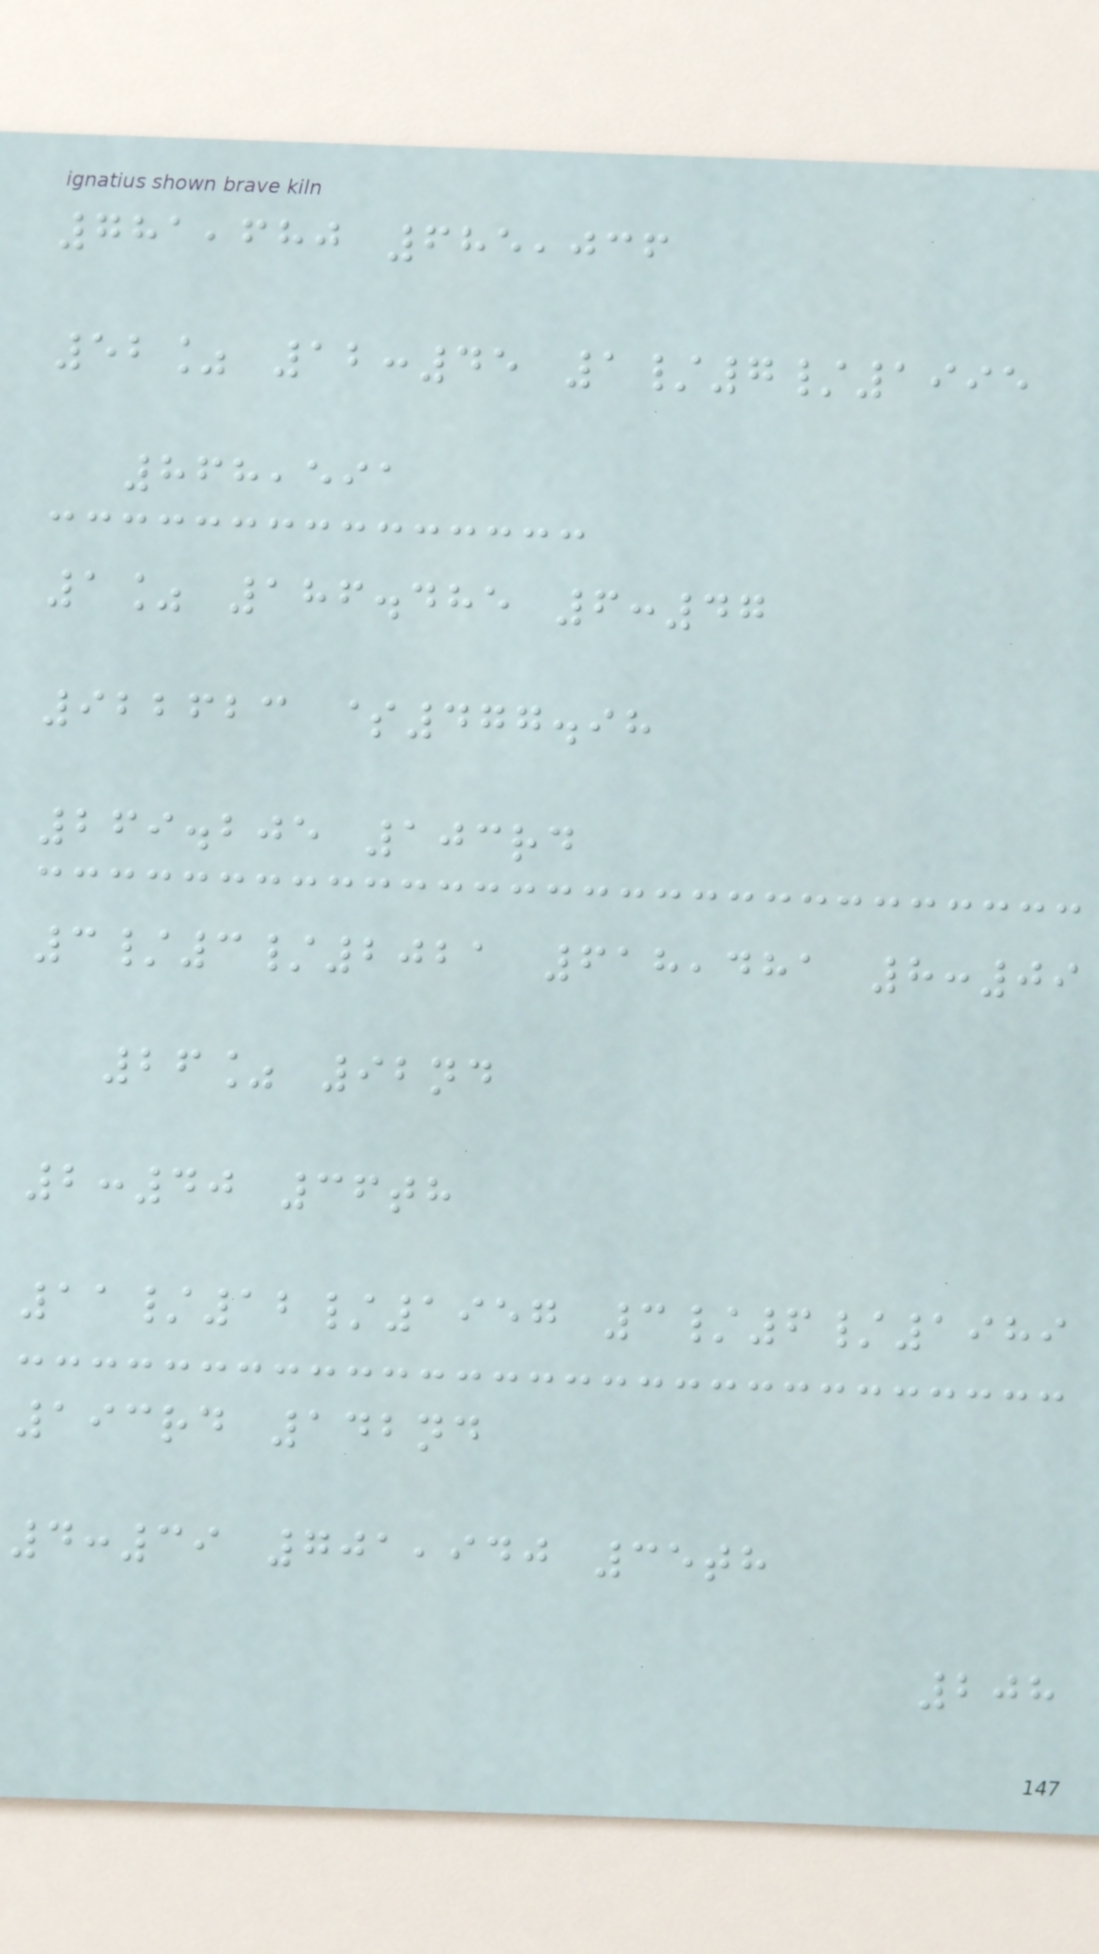781,680 685,036
52% 12:45 1/7/1995
868,591
1% 186.485 6:47
922623 $477.98
269.205 103rd
3/3/2021 618,481 8:09
26% 92nd
2:40 36th
11/12/1957 3/6/1989
193rd 142nd
4:39 701,940 35th
208
